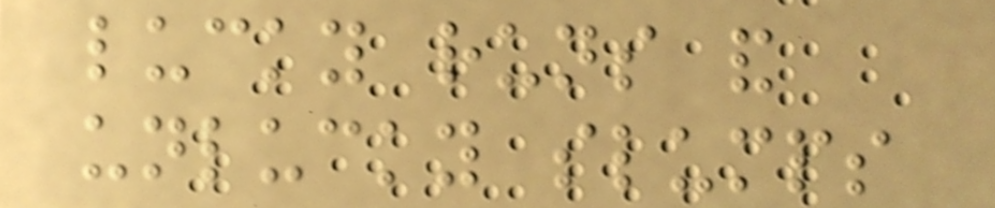lucky runs and
unlucky slumps
